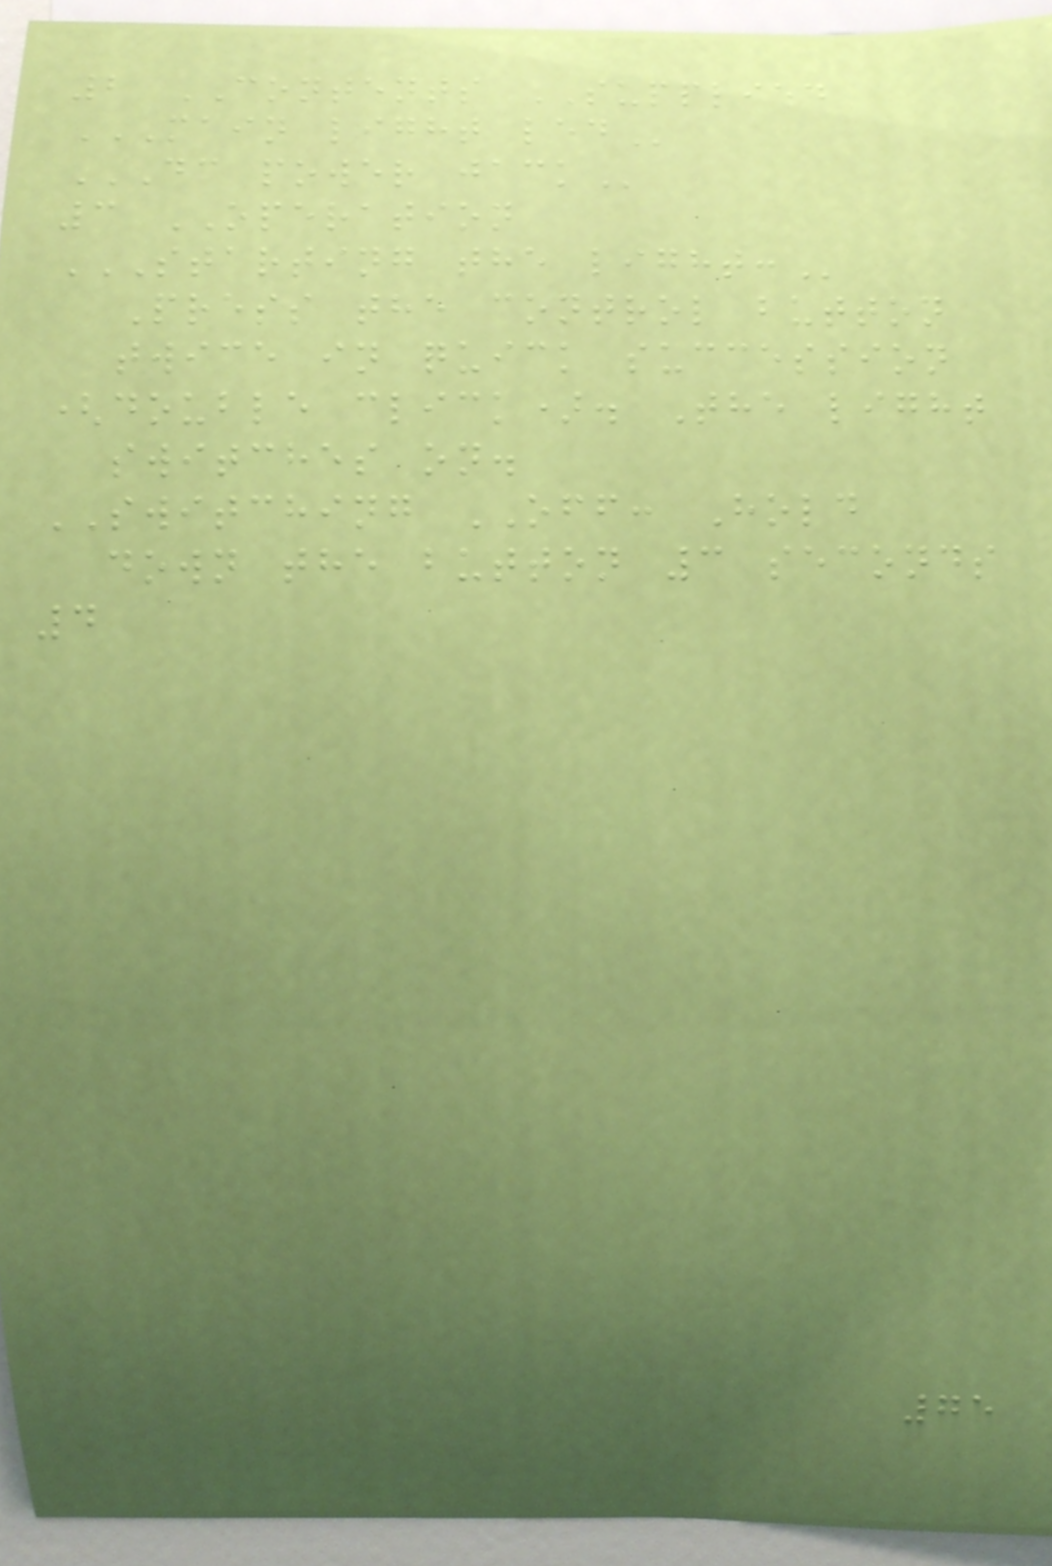2 CONTENTS SUPPLIED
MAIN LIGHT LED
DC POWER JACK
3 OPERATION
STARTING THE LIGHT:
Press the control button
twice in quick succession
(double click). The light
switches on.
SWITCHING OFF: Hold
down the button 3 seconds
4
75
